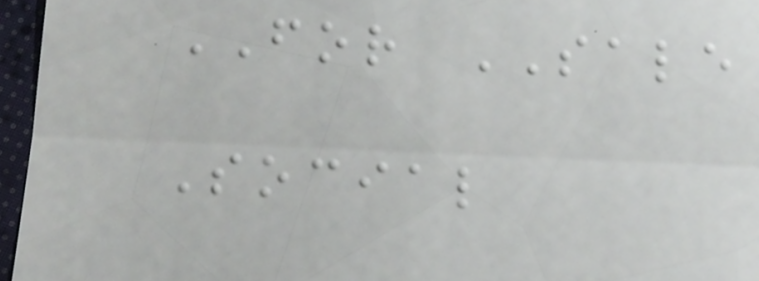FOR SALE
Social
